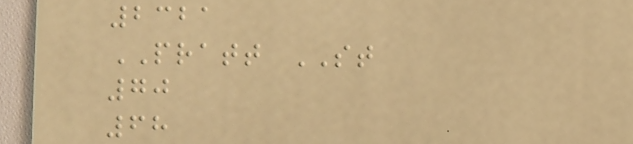2321
PRATT ST
70
68
